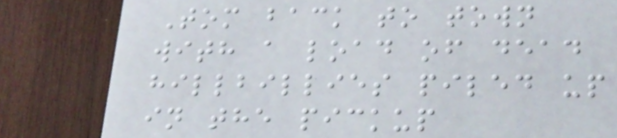Tom back to town
with a load of dead
hillbillies piled up
in the pickup
